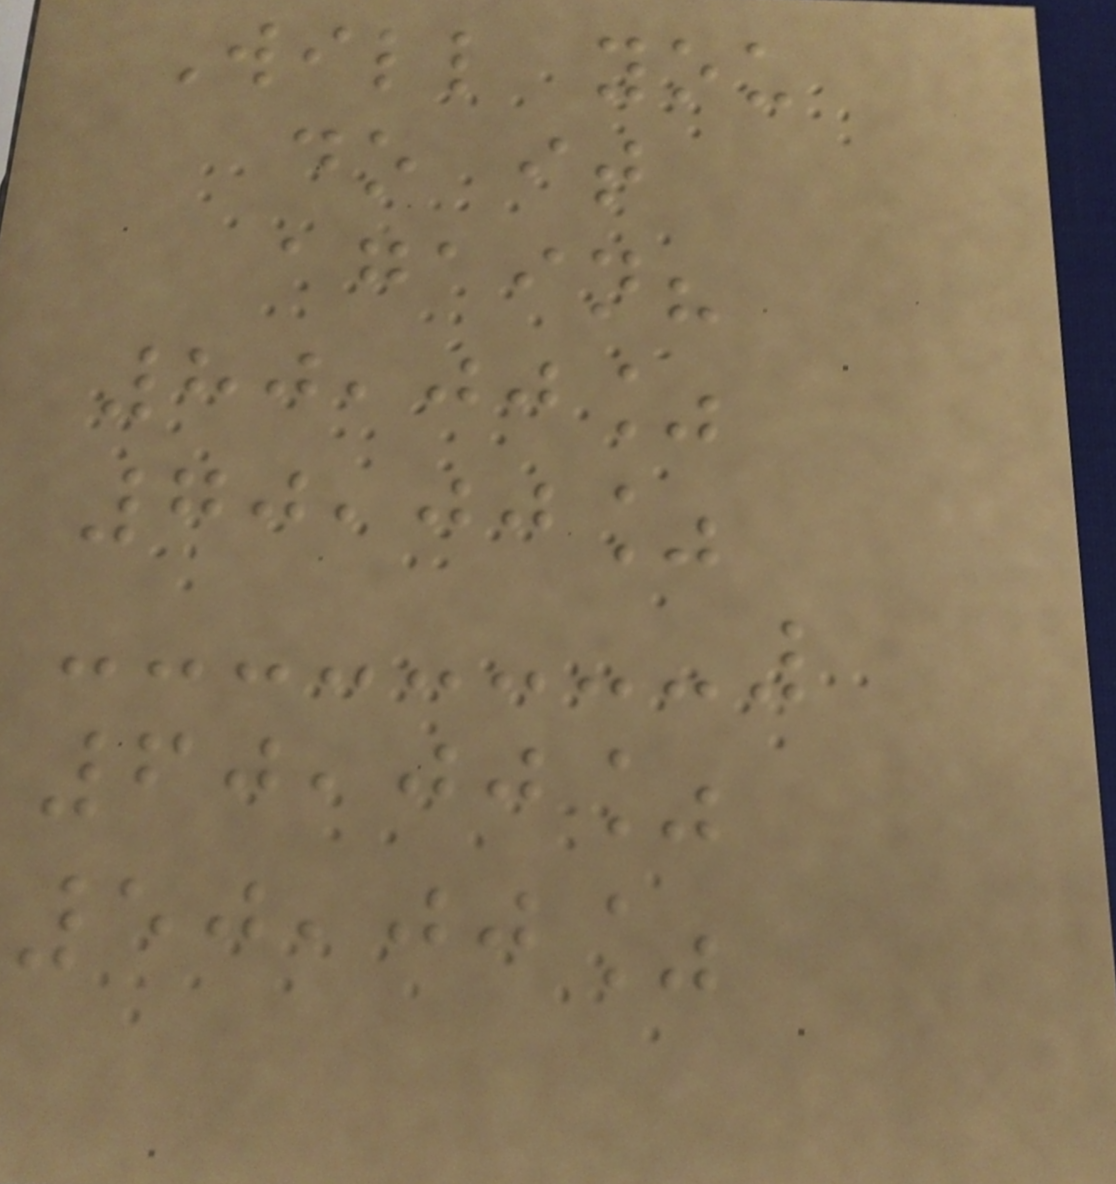Will you
do it
again?
80,00%
70,00%
60,00%
50,00%
